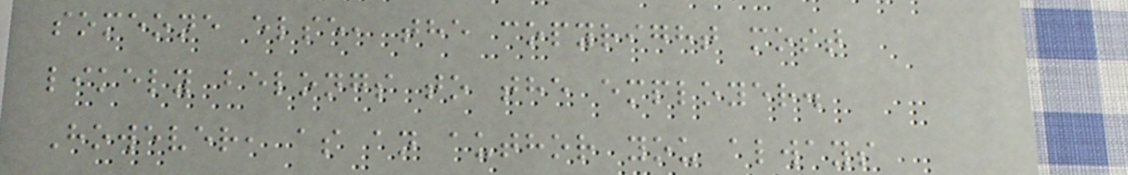someone else, the copyright most
likely belongs to the employer.
However, as an author you always
